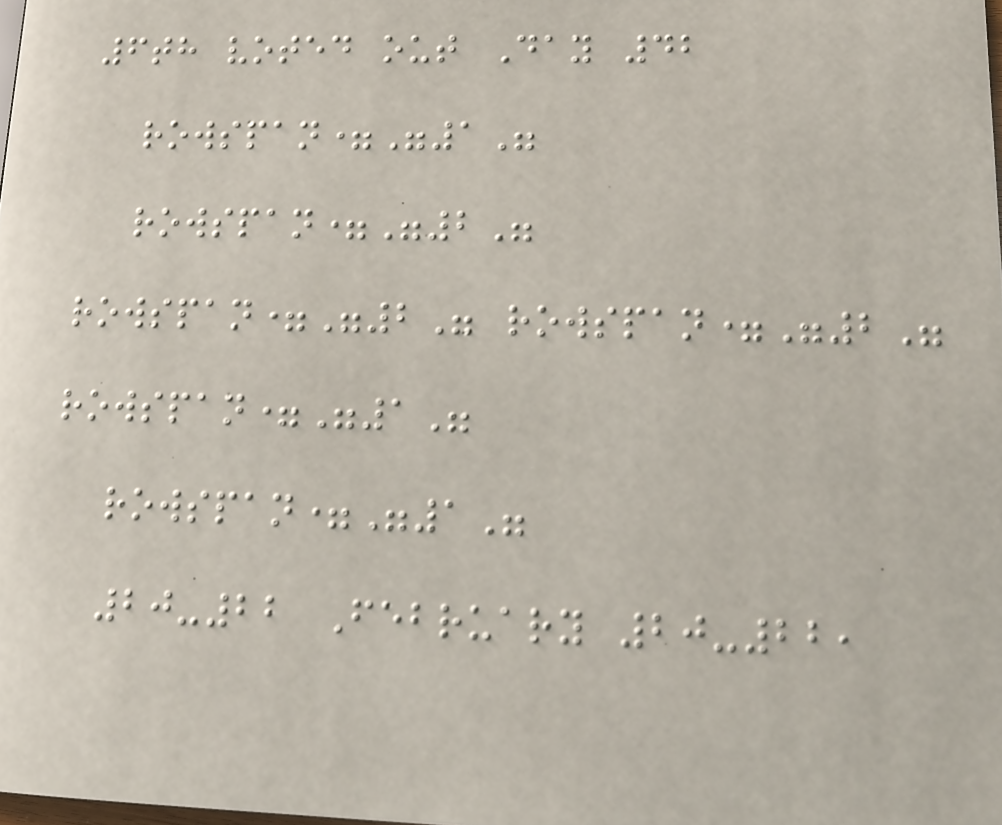6th voted out Day 42
rowspan="1"
rowspan="2"
rowspan="2" rowspan="2"
rowspan="1"
rowspan="1"
20-22 February 20-22,
